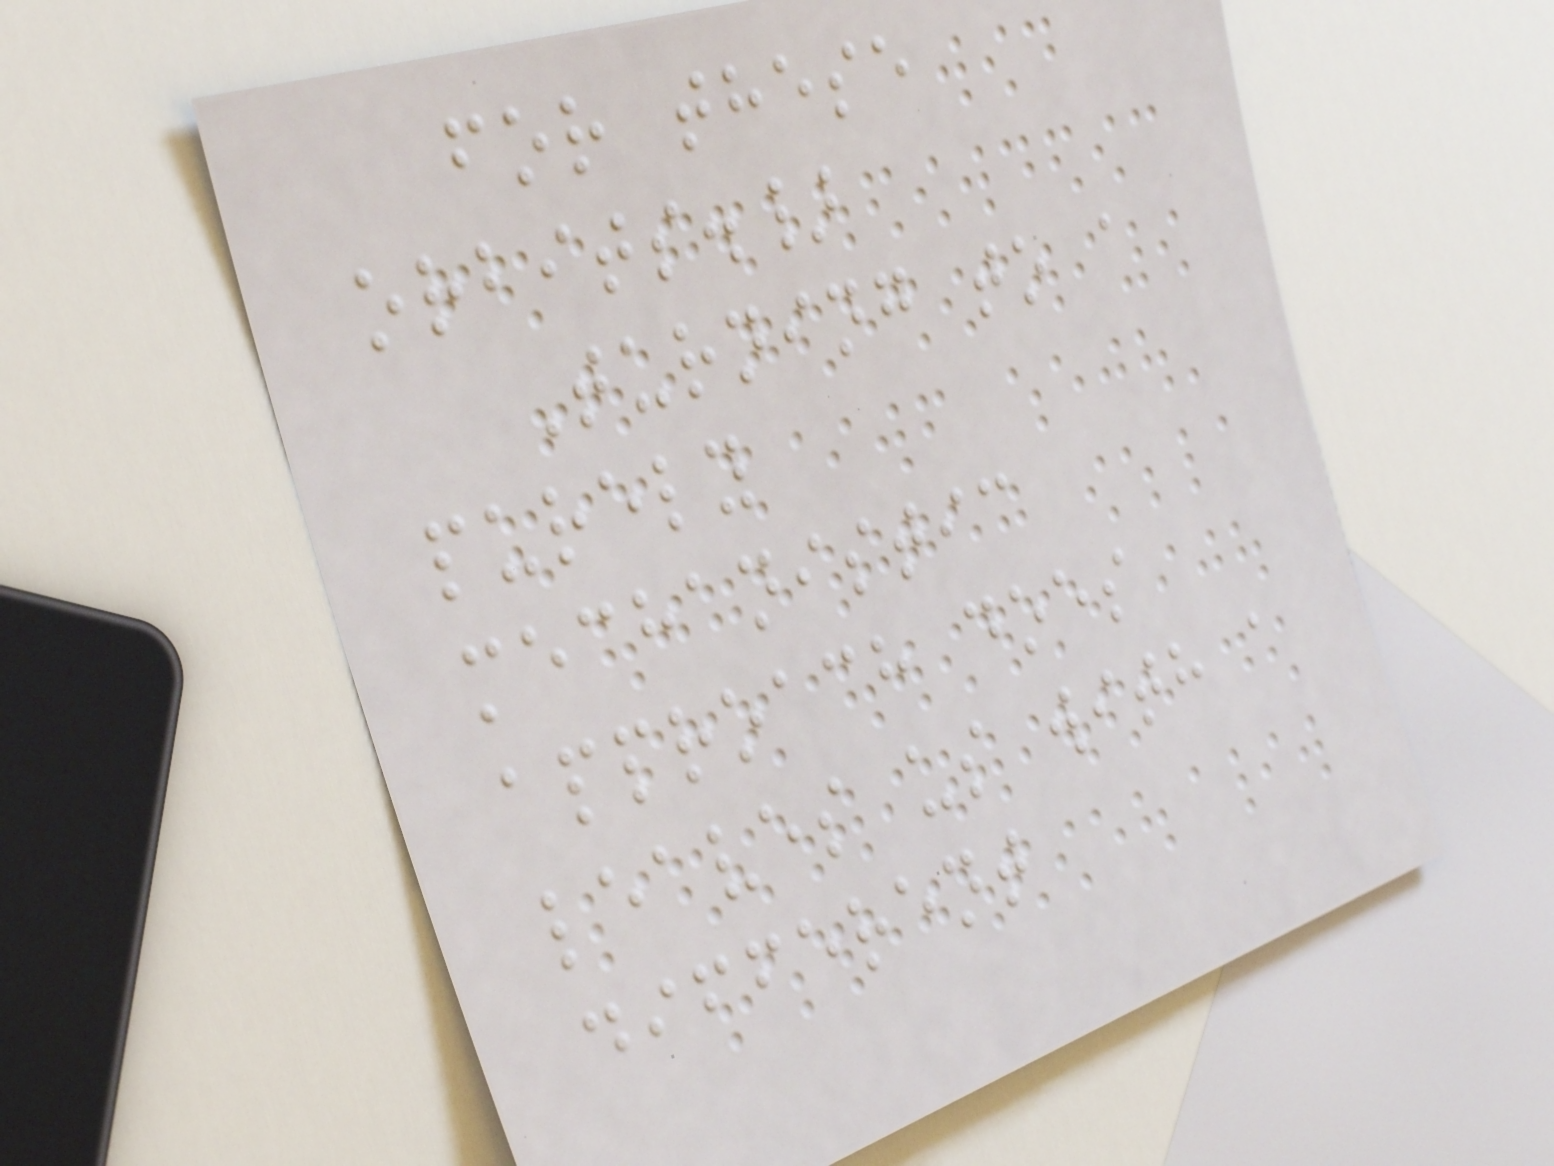for these
orbits.}
Turning to a
purely
mechanistic
approach does
leaves us with a
different
